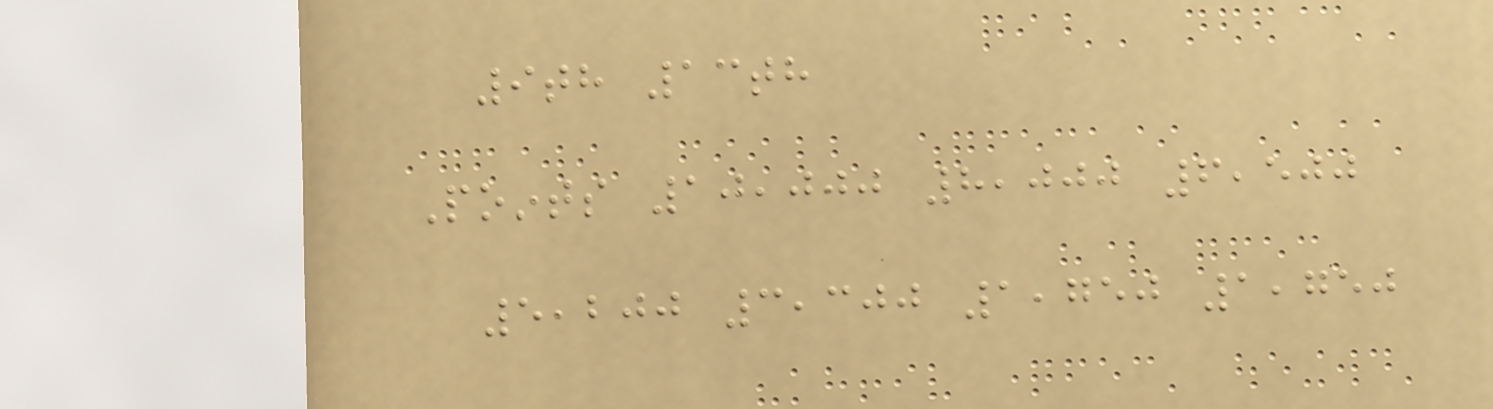9th 13th
Points 10,000 8,000 6,500
5,200 3,300 1,750 1,750
